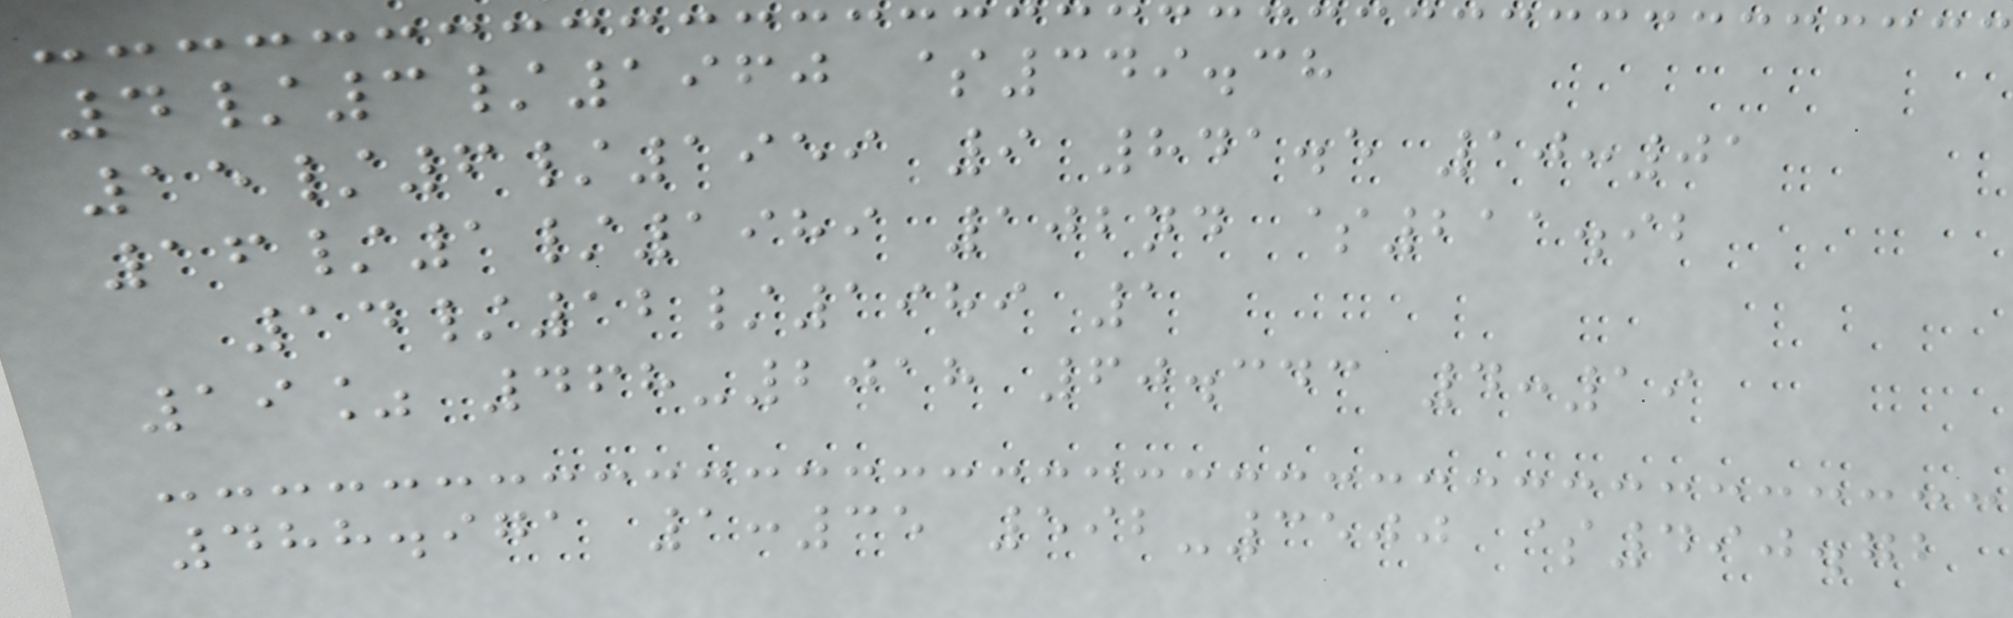4/3/1960 $349.38
15/6/1959 9 841.5 10:01
16/1/1989 102nd $211.92
14/12/1989 1
19% 468-2018 60.343 4:19
488.971 1:35 592-3500 $490.72
